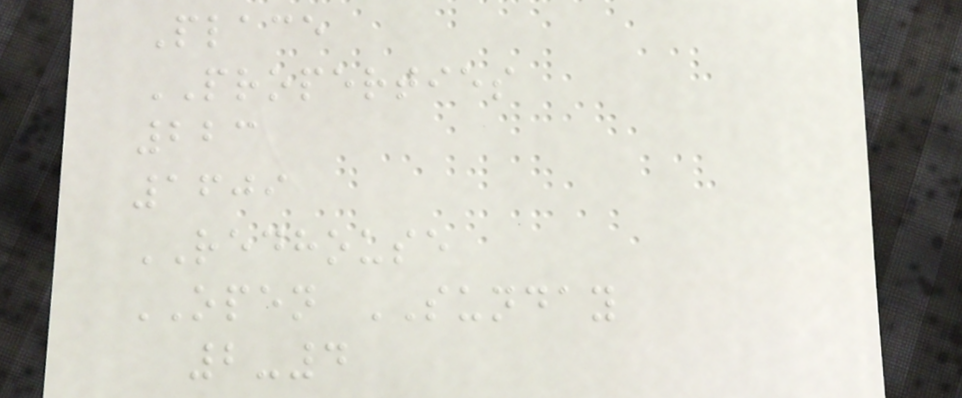Place
PROPERTIES
223
1609
REDHOUSE
OPEN SUNDAY
2-4
